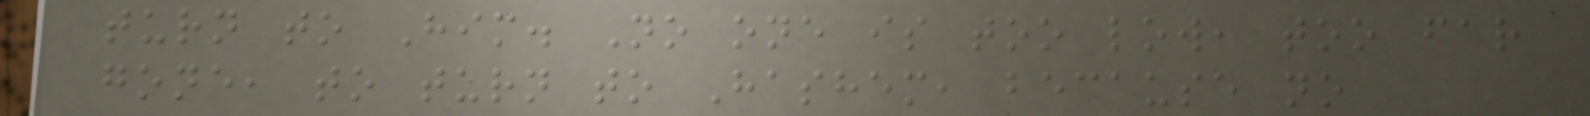turn to Him. No one is too low, too far
gone, to turn to Hashem, because no
